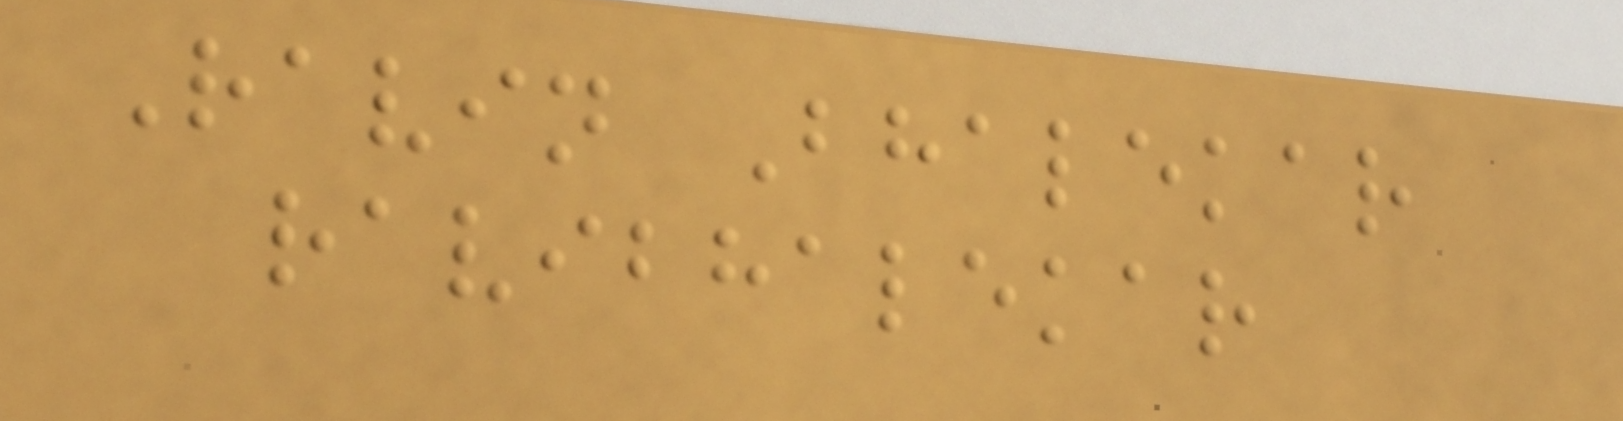Ravin Bhalekar
ravibhalekar
